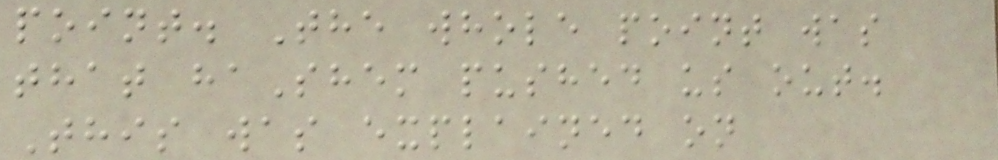point. The whole point was
that haShem pushed us out.
This was explained on
